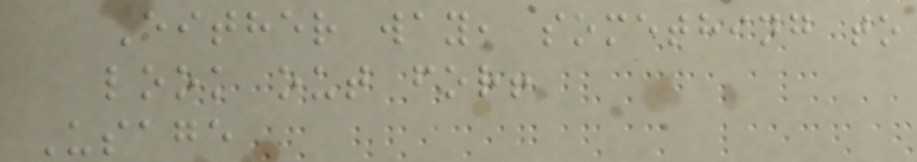Either way, something to
look out for!
Usage
